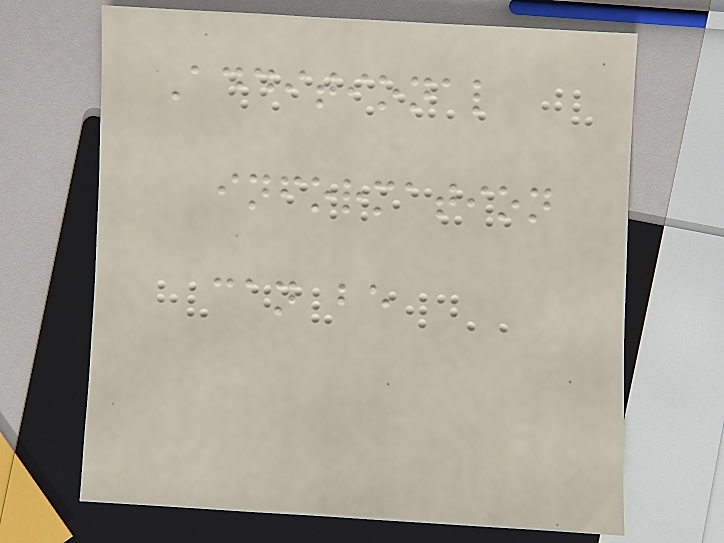Additional
information
can be
